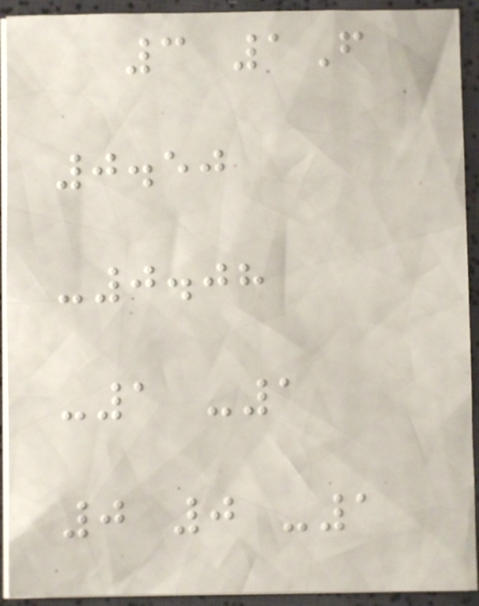3 1F
0.50
-0.08
-1 -1
0 0 -1
